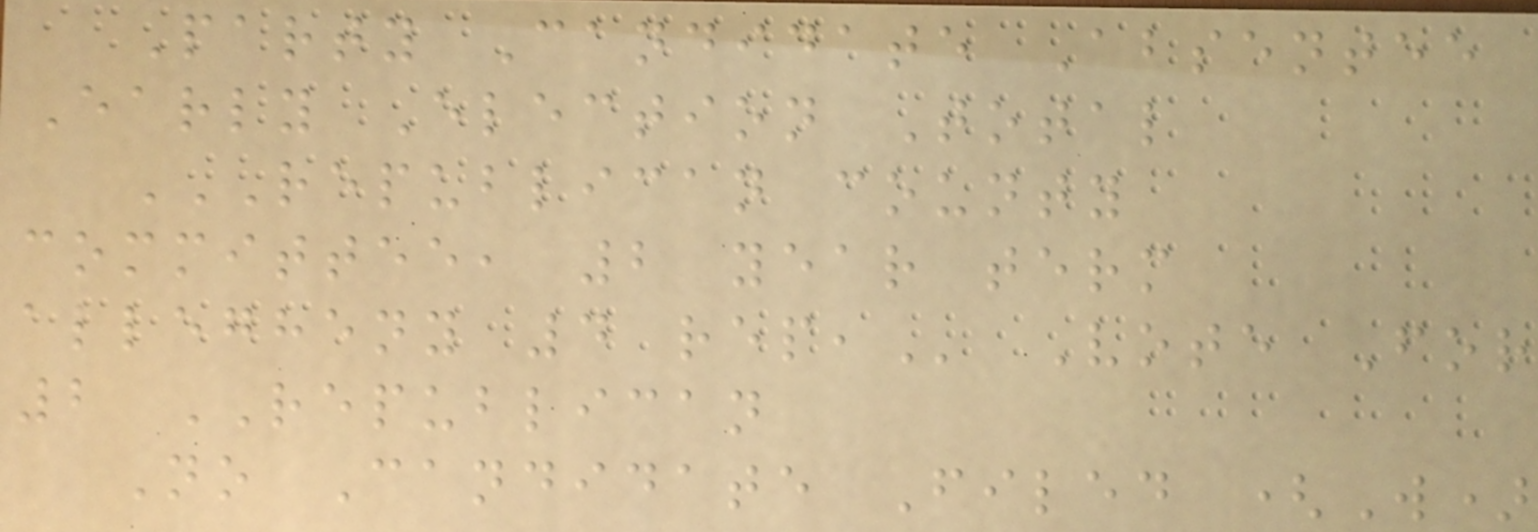Party Candidate Absentee
Early Election Total
REPUBLICAN COUNTY
COMMITTEE, 2 YEAR TERM
ALLEGHENY 4 REP, Vote For
2 REPUBLICAN
No Candidate Filed (W)
